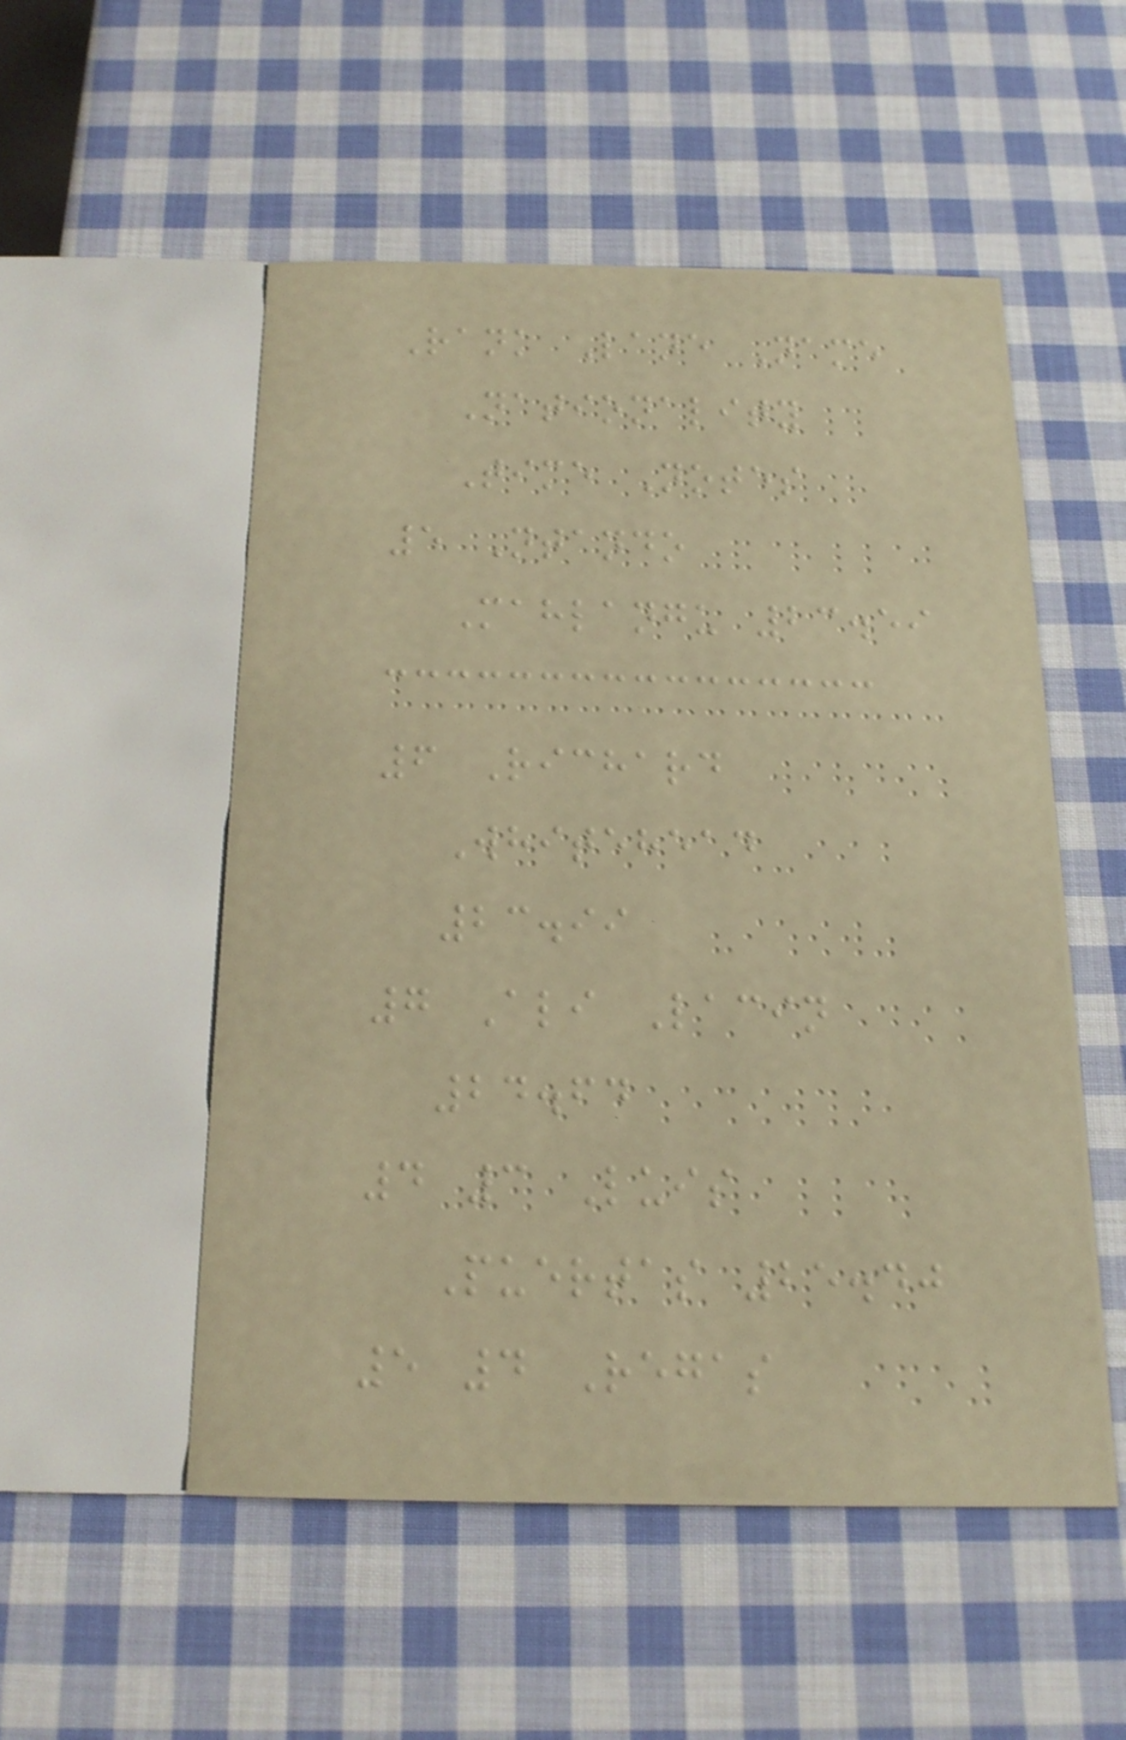Rank Lane Name
Nationality
Time Notes
5 Ntando
Mahlangu 23.59
6 Richard
Whitehead
23.99
7 Ali Lacin
24.64
4 3 Luis
Puertas 25.40
5 4 Regas
